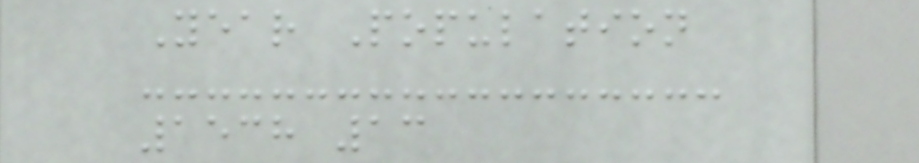Year Population
1538 13
